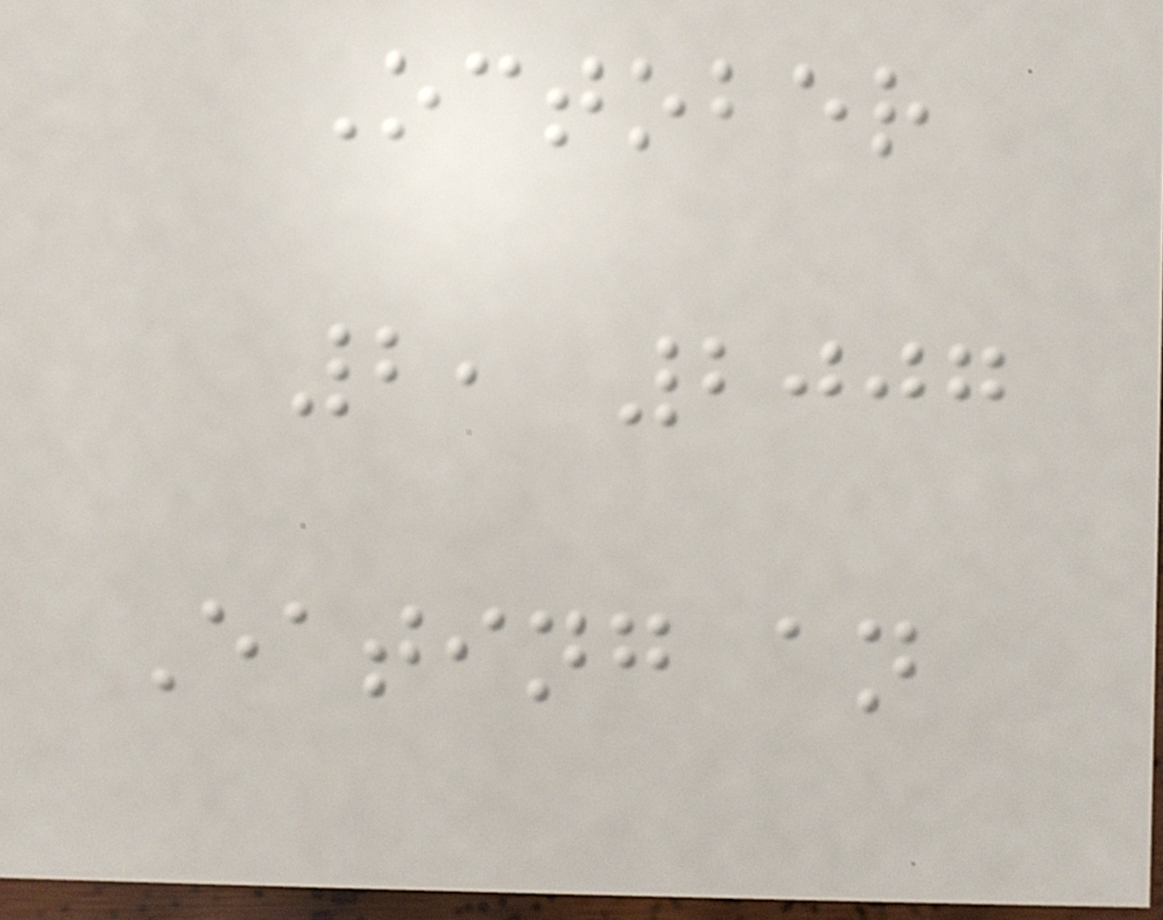October
2, 2007
Eating an
